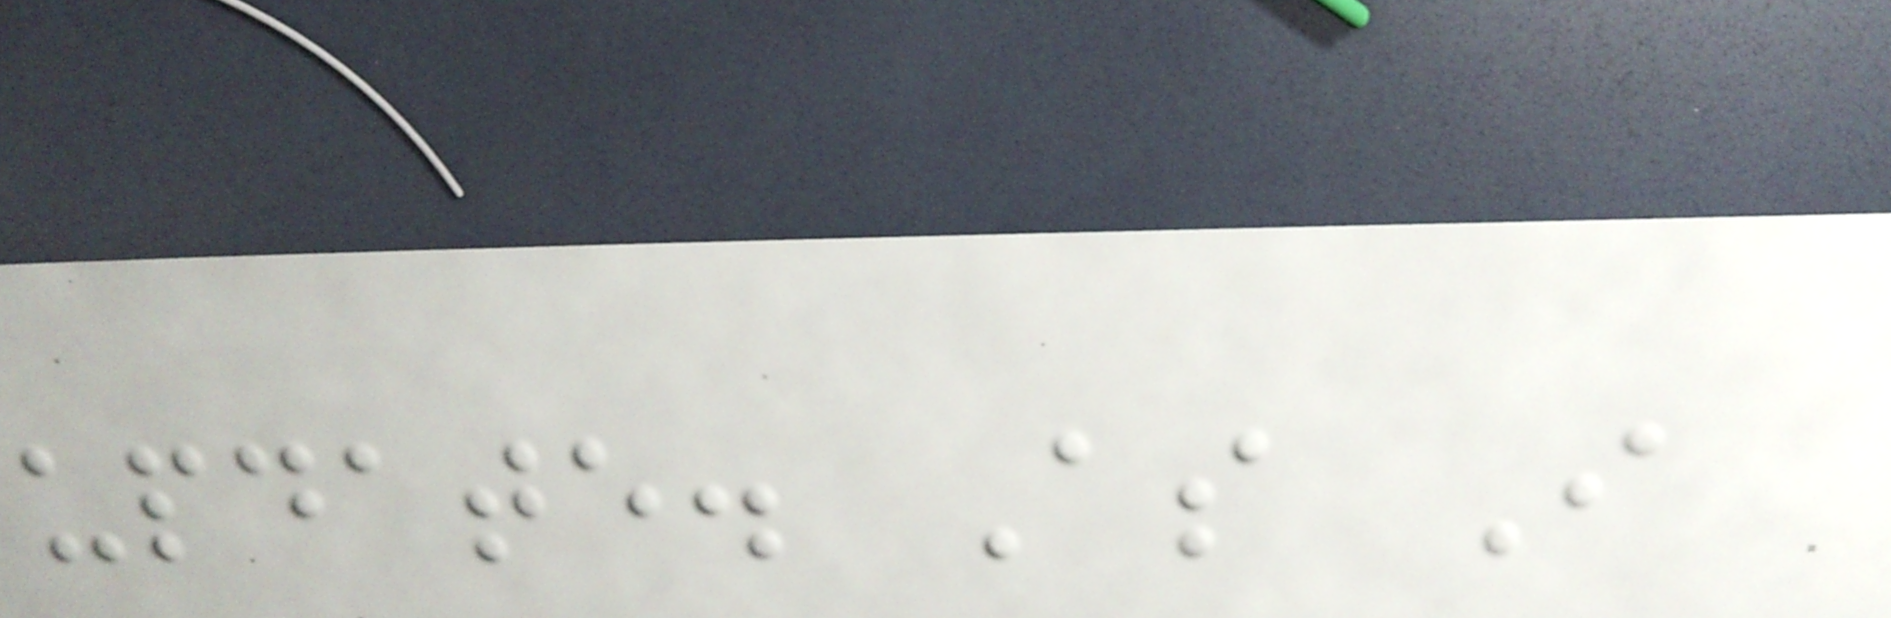update. As I
